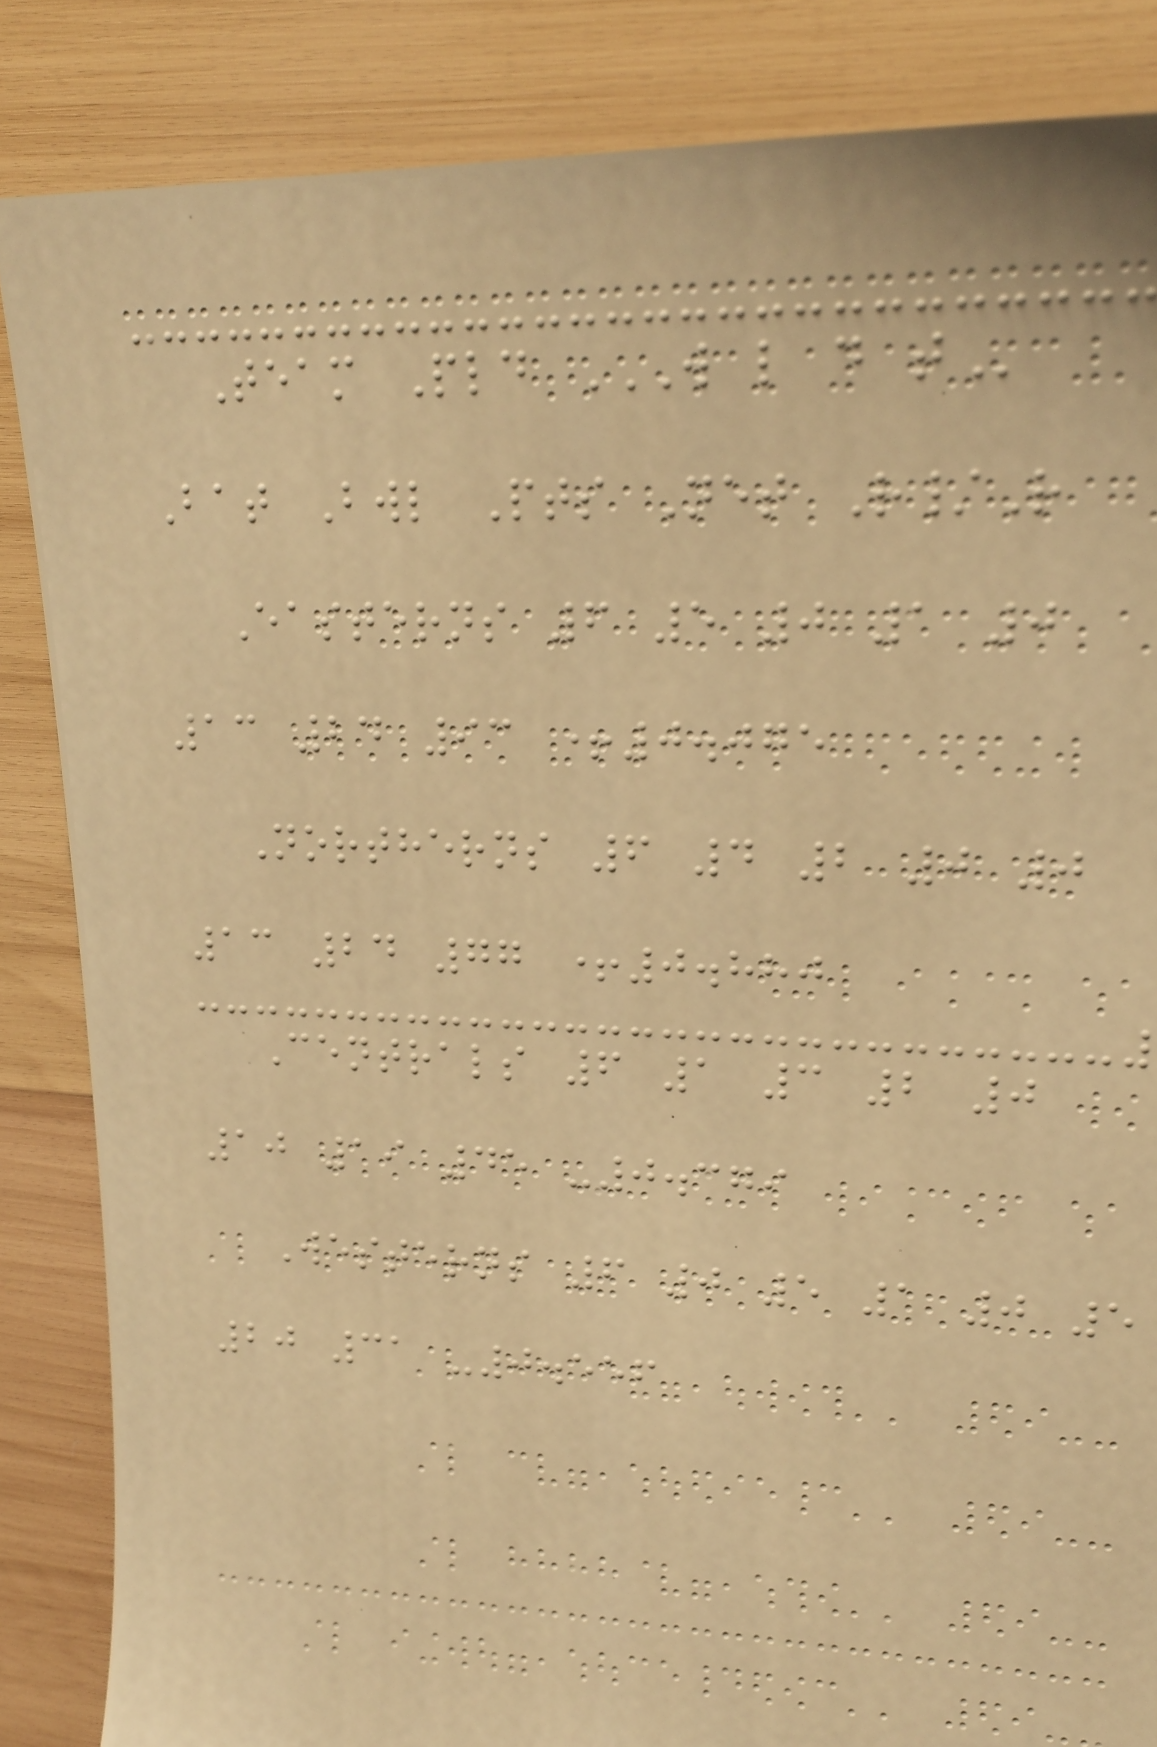Team Pld W L D T
Bat Bwl Pts Net R/R
Easterns 6 5 0 1 0
13 24 93 +0.075
Northerns 6 4 2 0 0
13 24 77 +0.880
Centrals 6 1 3 2 0
10 19 45 -0.379
Westerns 6 0 5 1 0 5
20 31 -0.556
